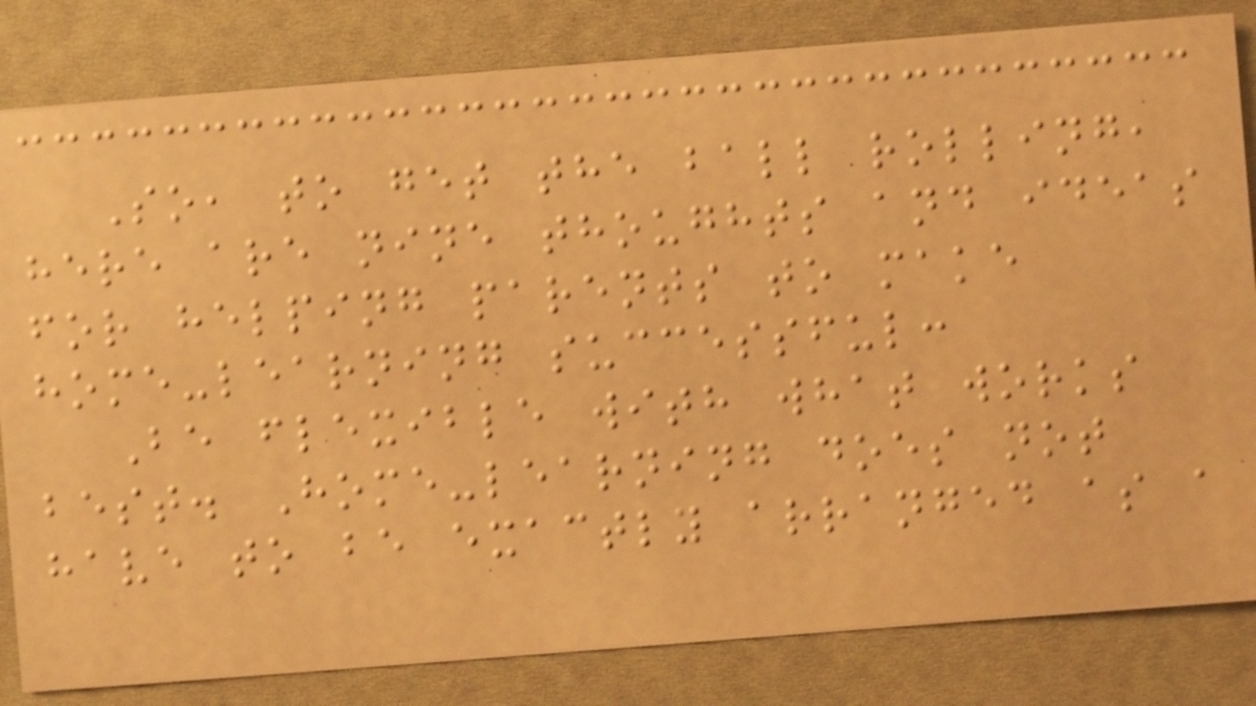So, to get the ball rolling,
here are nine thoughts and ideas
for helping parents to make
home-learning successful:
Be flexible with what works
best. Home-learning does not
have to be exactly arranged as a
